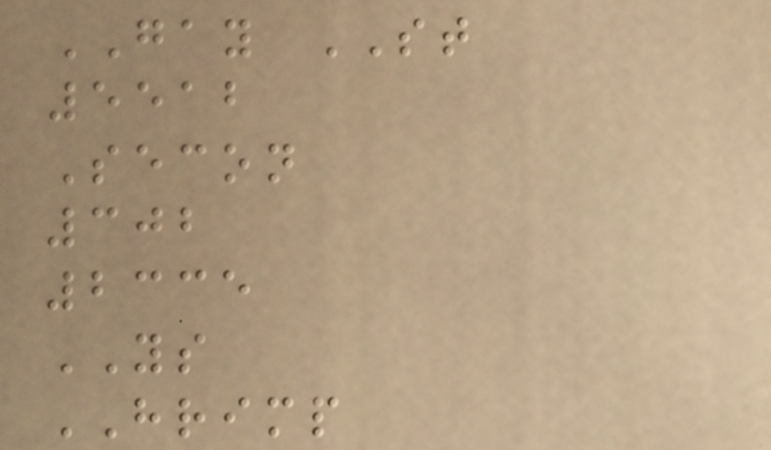GAY ST
5512
Secon
302
2335
YS
HRIMP
